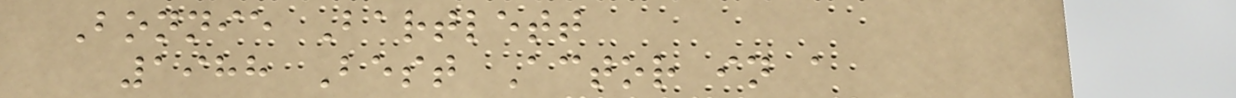Bonnie Bartlett
1988 Best Actor in a
